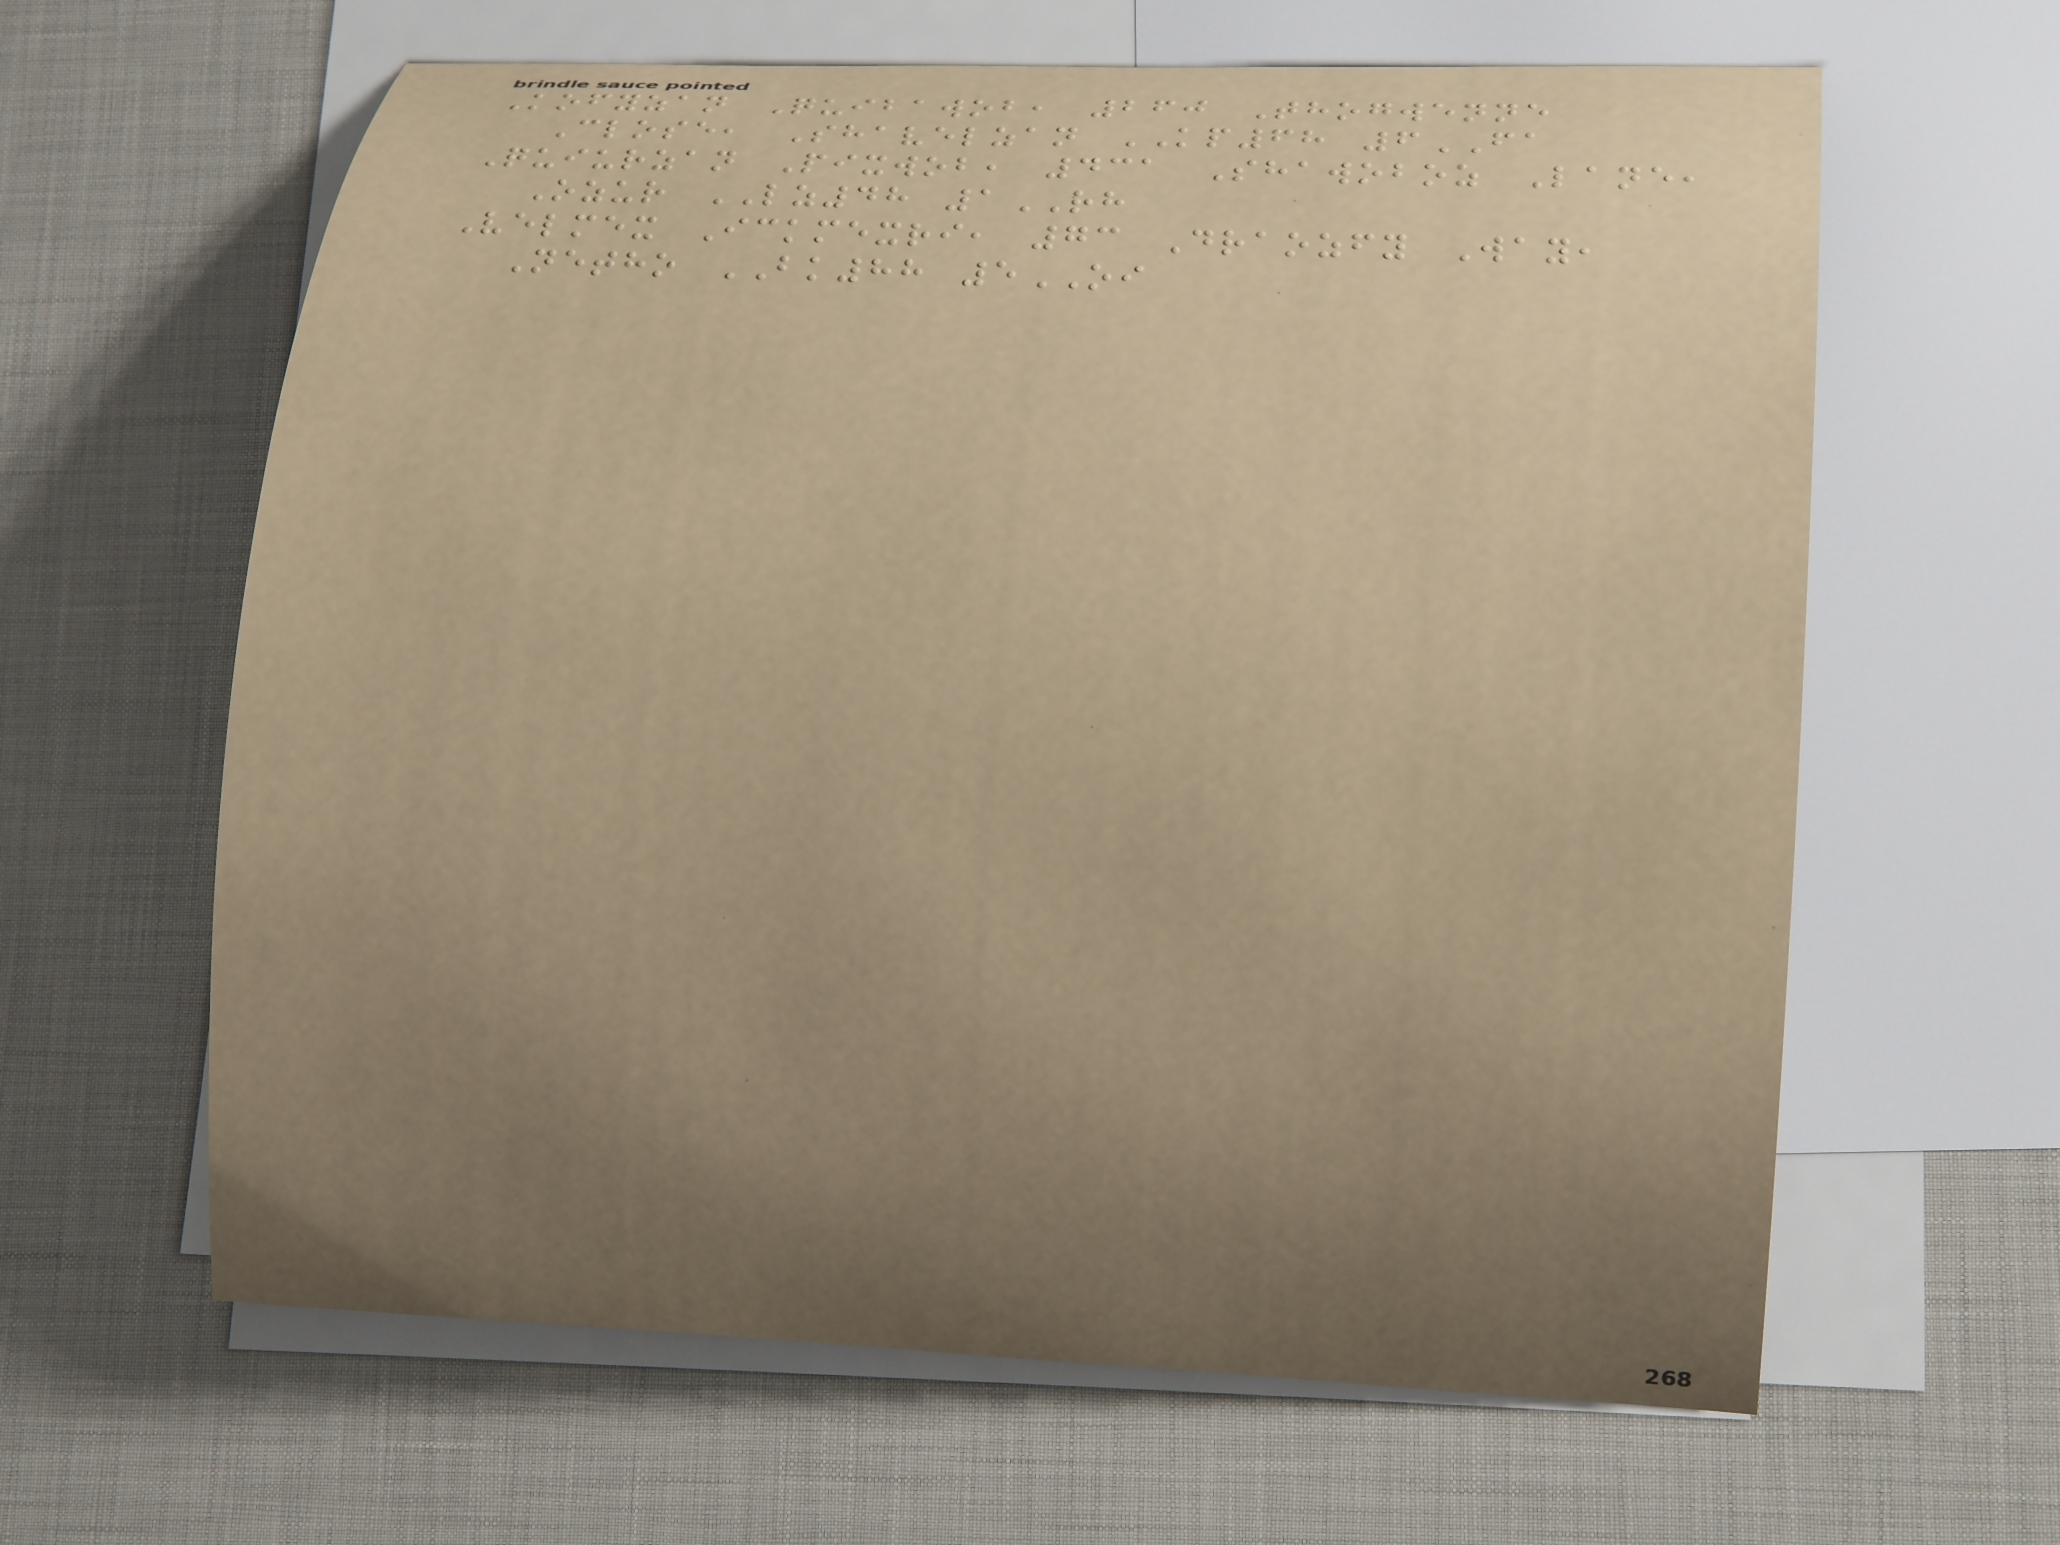Kofyzan Quibawob, 260 Thogwenne
Close, Shavelzan KP68 6FA
Quiurzan Pixwob, 431 Shawoboz Lane,
Ozur LZ48 1RH
Velmex Ickmexri, 73 Draozfy Way,
Netho BK88 5OI
